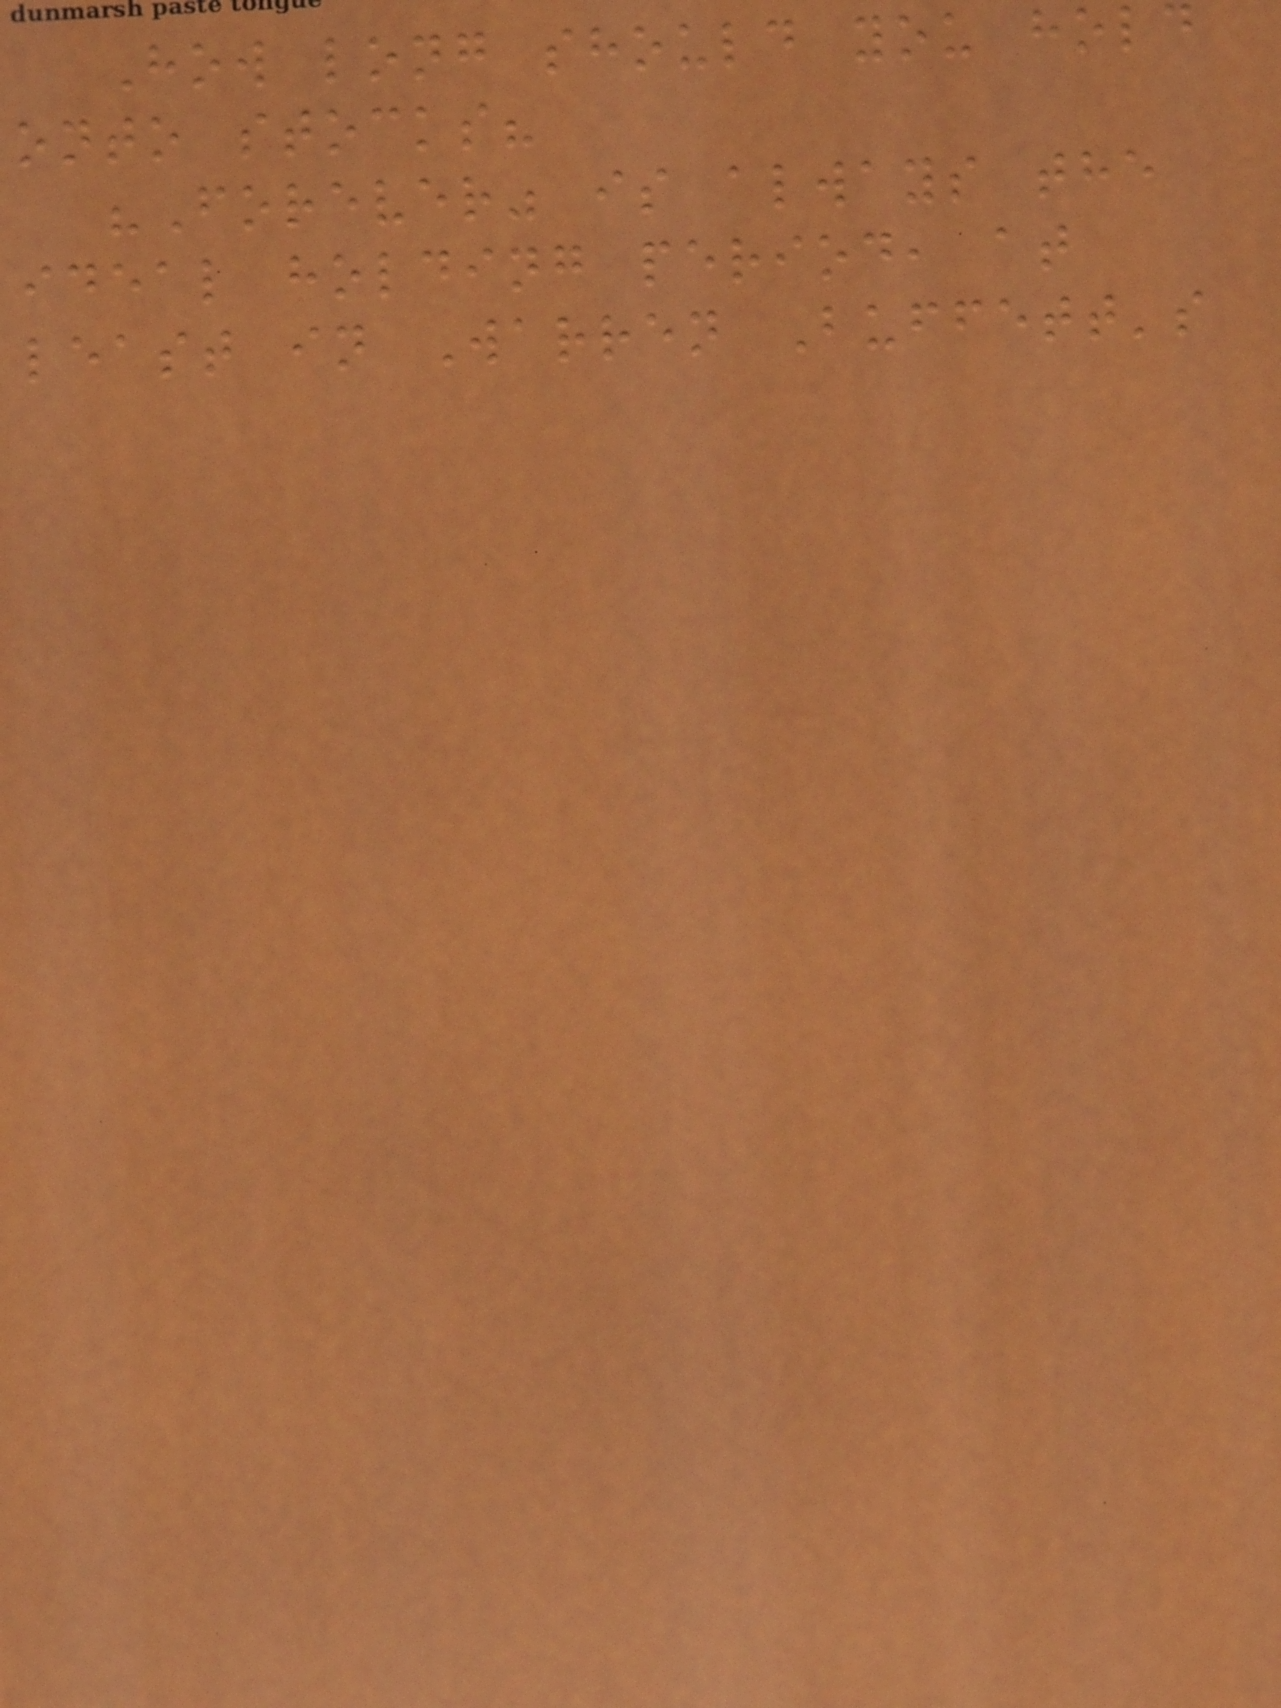How long should you hold
onto stocks?
"Forever" is always the
ideal holding period, at
least in Warren Buffett's
